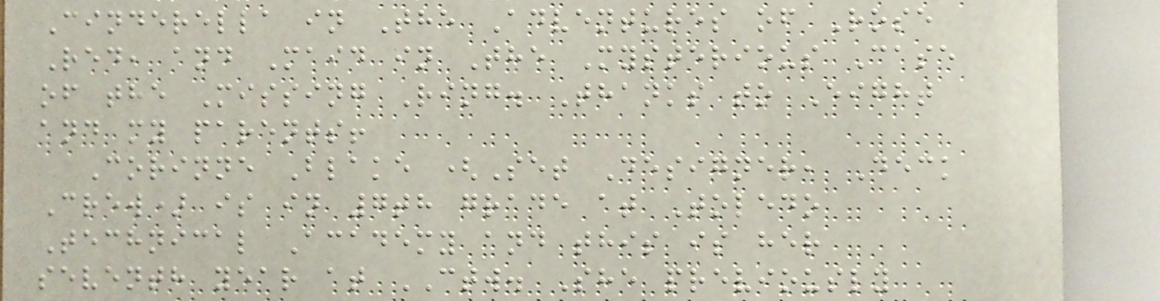Cinderella in The Adventures of Rose
Red, and Maid in The Mysterious Case
of the Missing Ring. Thanks to Eight
and my parents!
Corinne Blake (Set Designer, Deck
Crew) is in 7th grade at Toledo
Technical Academy and this is her
seventh year at CTW. She previously
